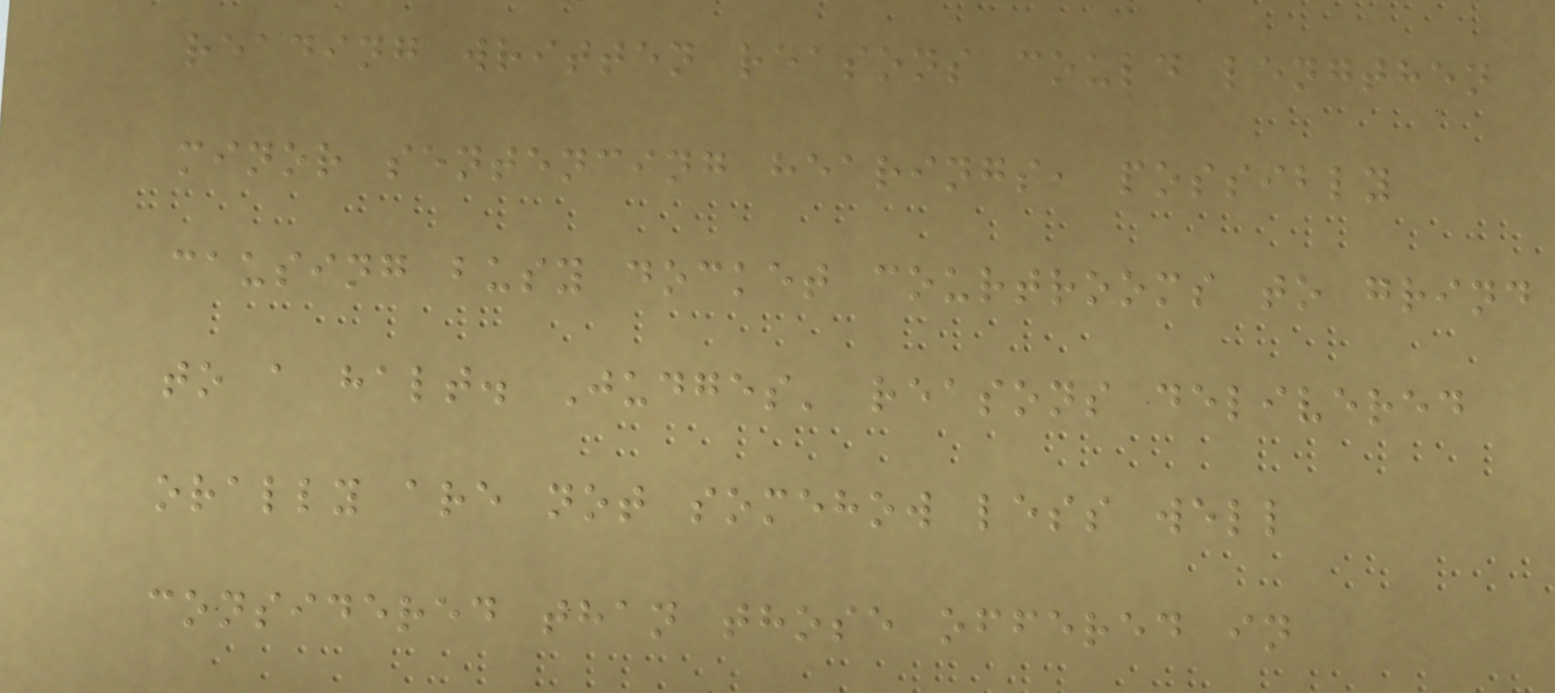reading written reasons could lengthen
minor sentencing hearings, possibly
causing busy docket courtrooms to grind
to a halt. Judges' reasons delivered
orally are not somehow less well
considered than those offered in
